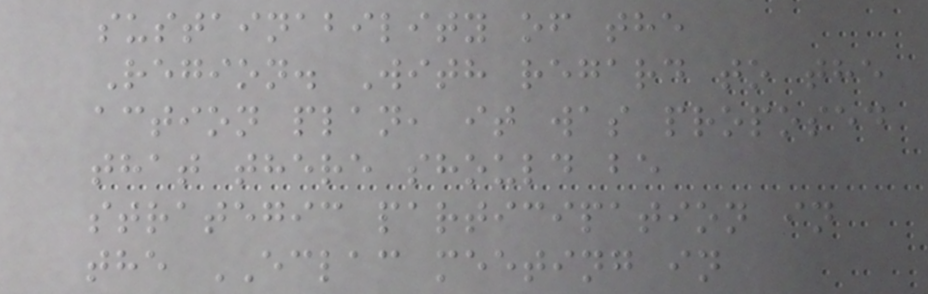sustainability of the
Region. With regard to the
action plan, it was proposed
that there should be
strategic participation in
the ECLAC meeting in
